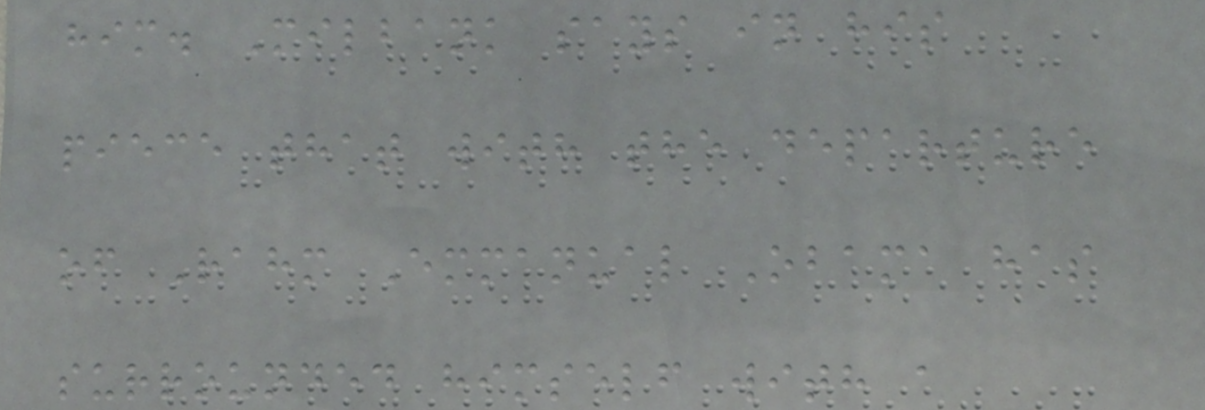him. Milbank says in his
piece that with the departure
of Rahm Emmanual Obama has
surrounded himself with a
